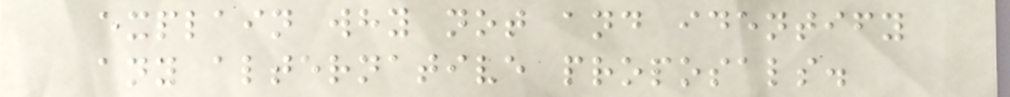explain why not and identify
any alternative proposals.
